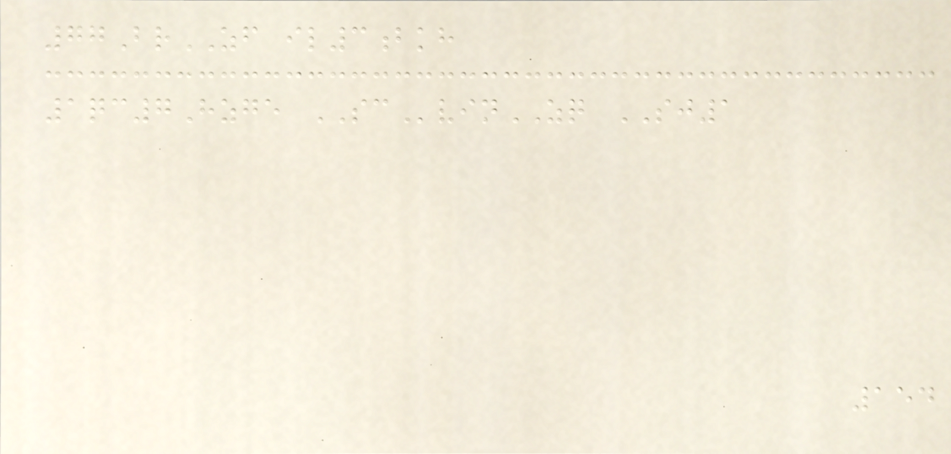77BrZF il3bkh
1qc7Hzge SCvinZQ SJ1
154
